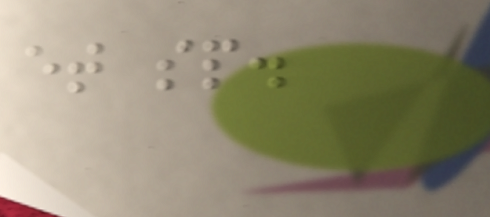et sp.
